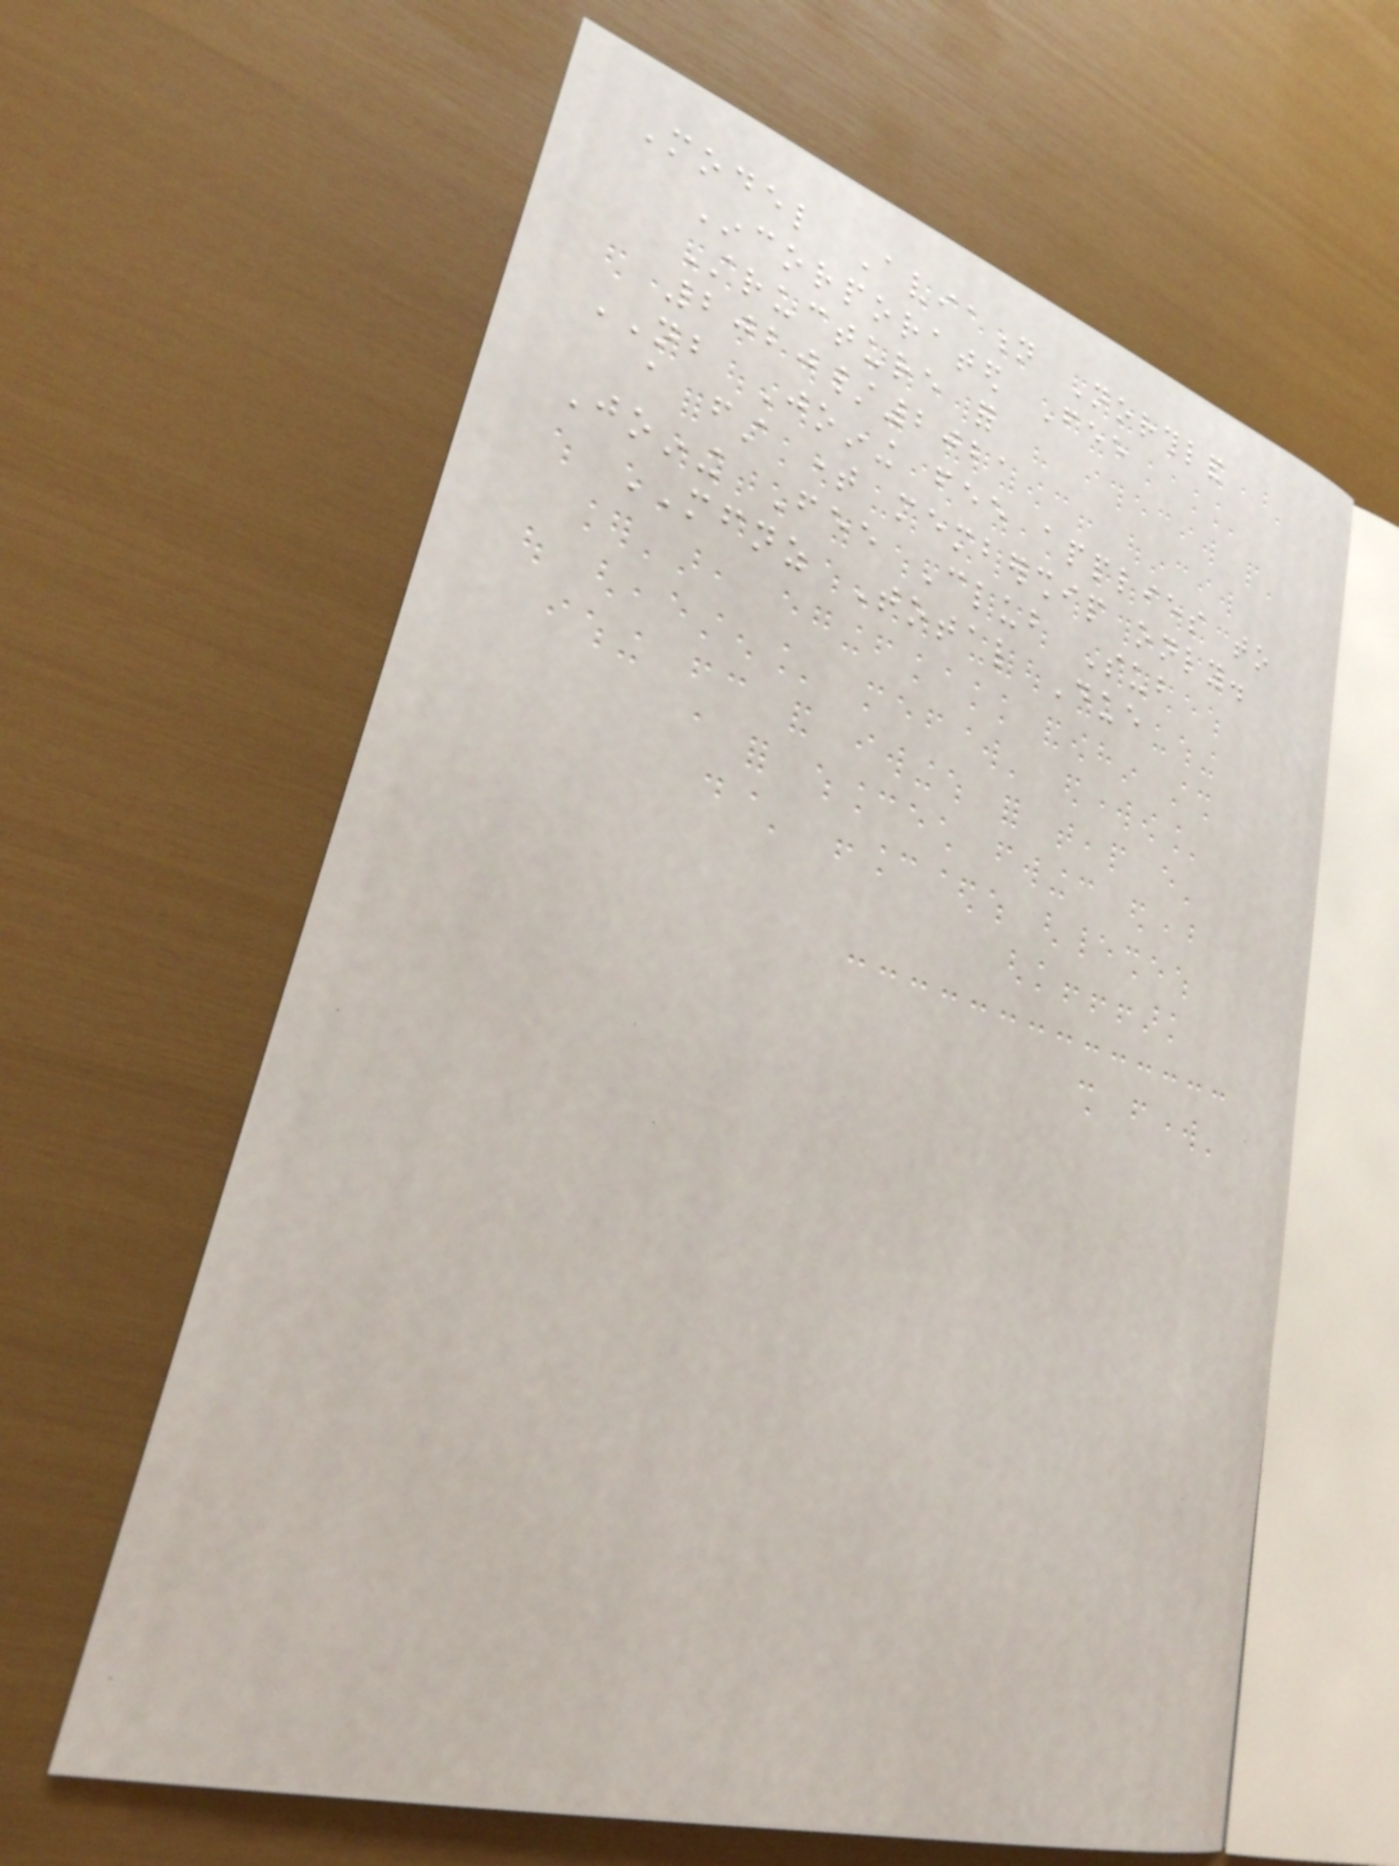Model Aviation Northland
Incorporated Fee
Structure for
2020/2021
NB Joining fee applies to
a first time membership only.
Joining Fee Club Sub
MFNZ Total Due
